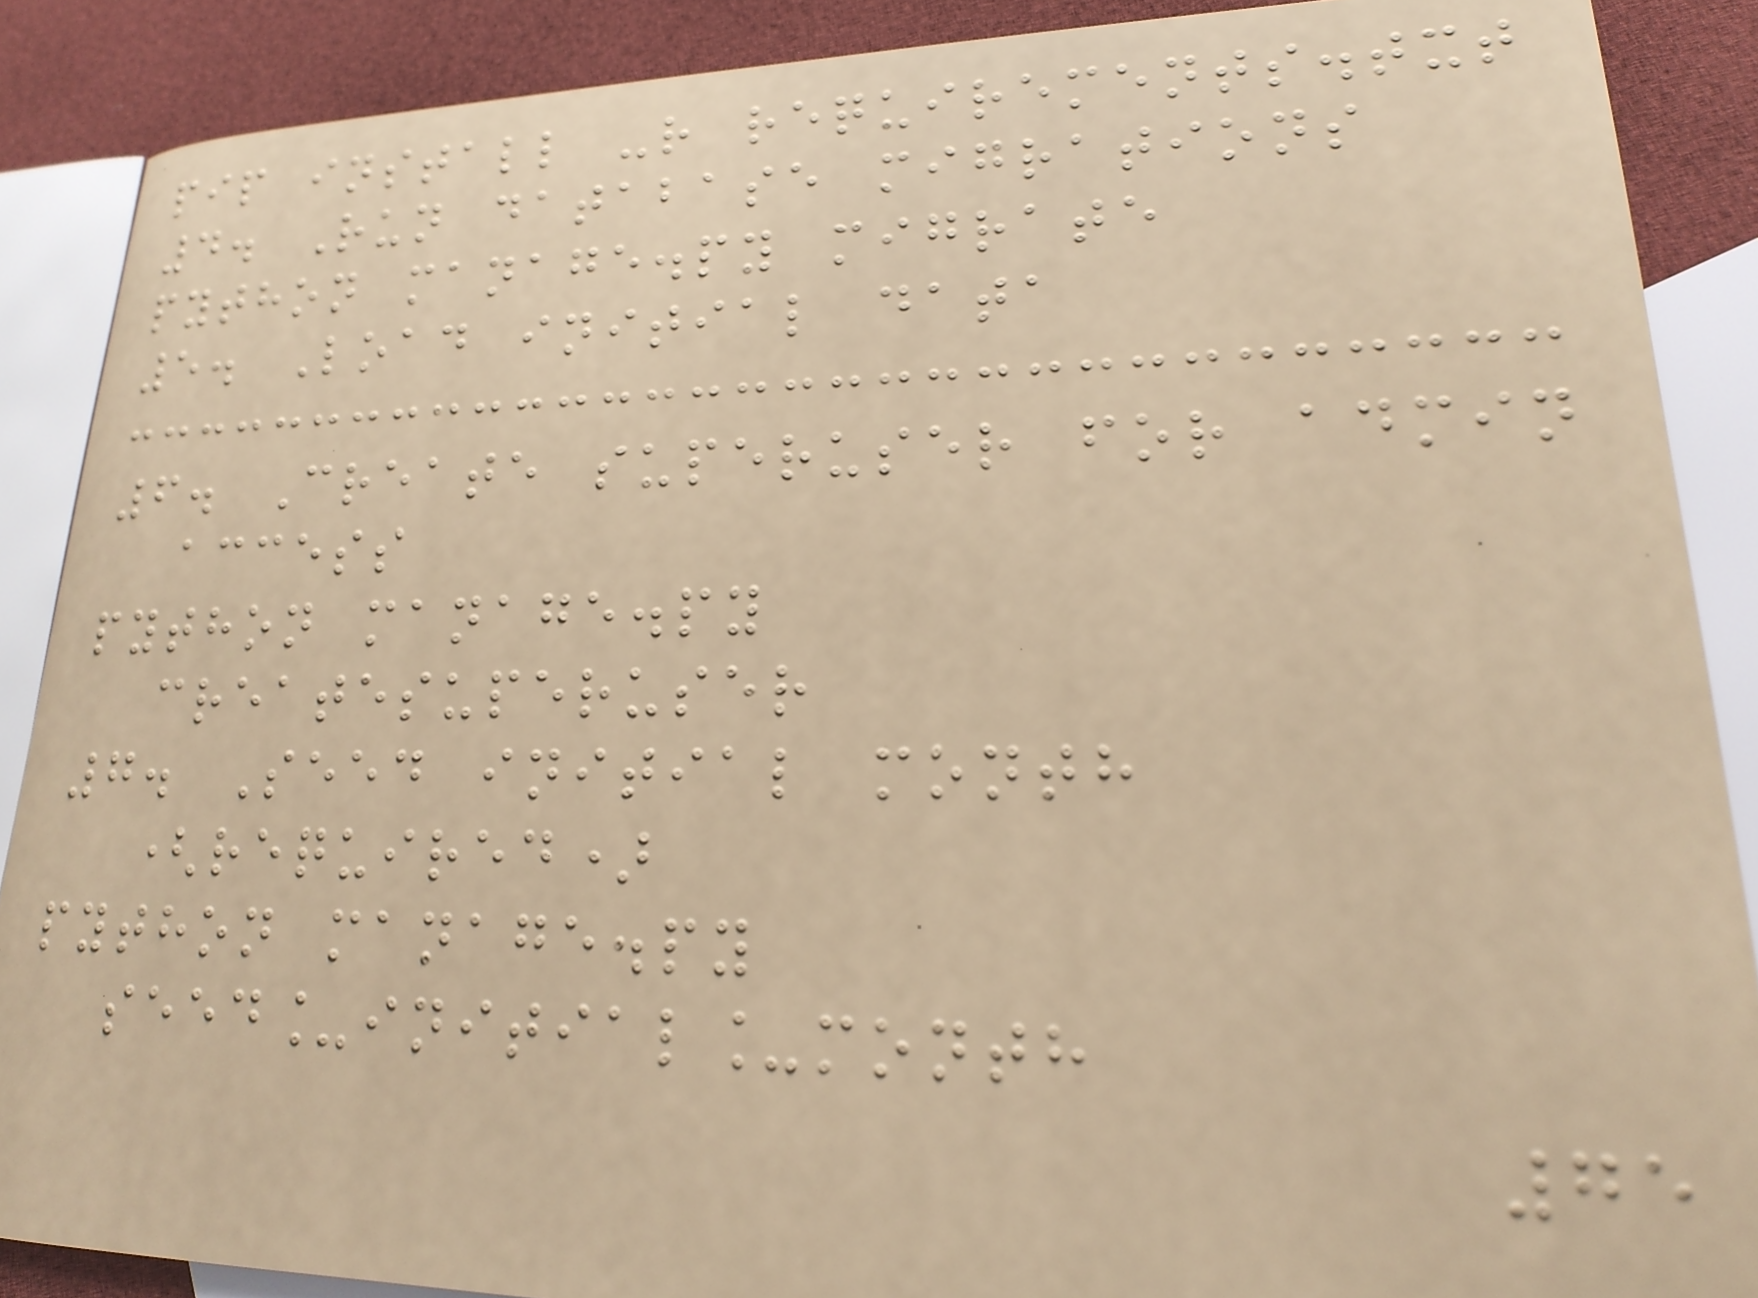pip install -r requirements.txt
4. Run database migrations
python manage.py migrate
5. Load initial data
6. Create superuser for admin
access
python manage.py
createsuperuser
7. Seed initial month
(required)
python manage.py
seed_initial_month
75
